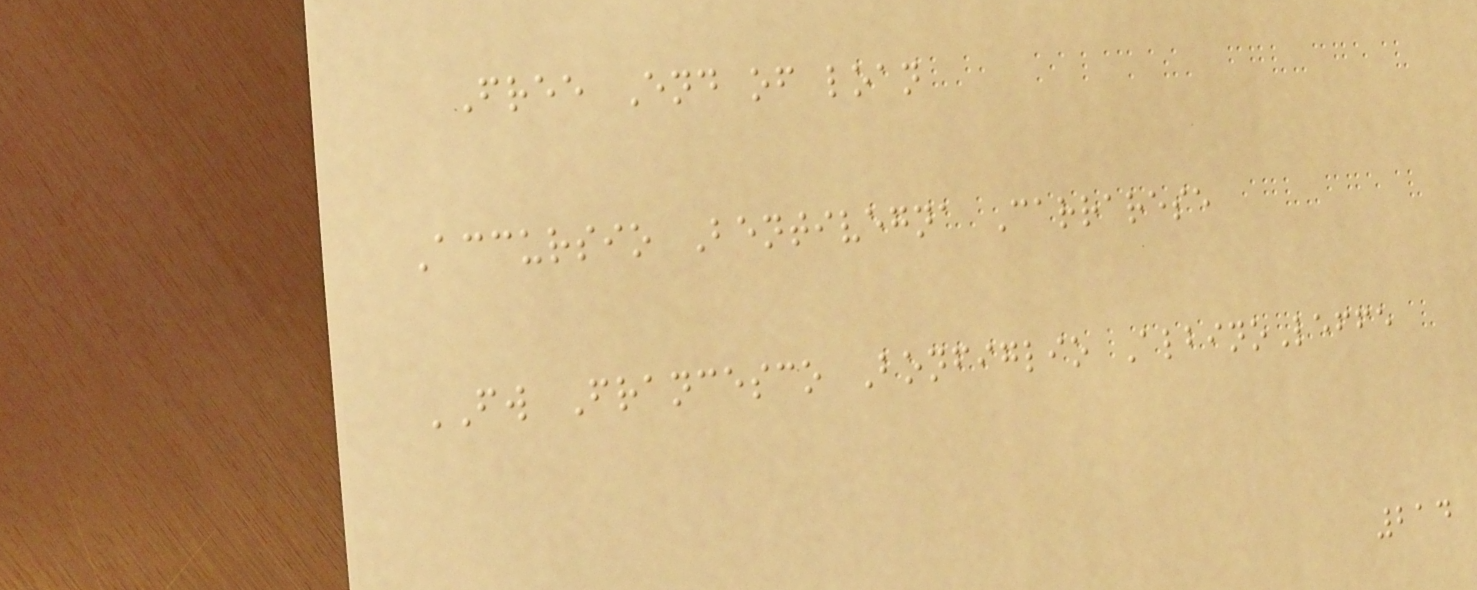Free End of loan
Accursio Bentivegna Carrarese
FW Francesco Bonfiglio AlbinoLeffe
214
